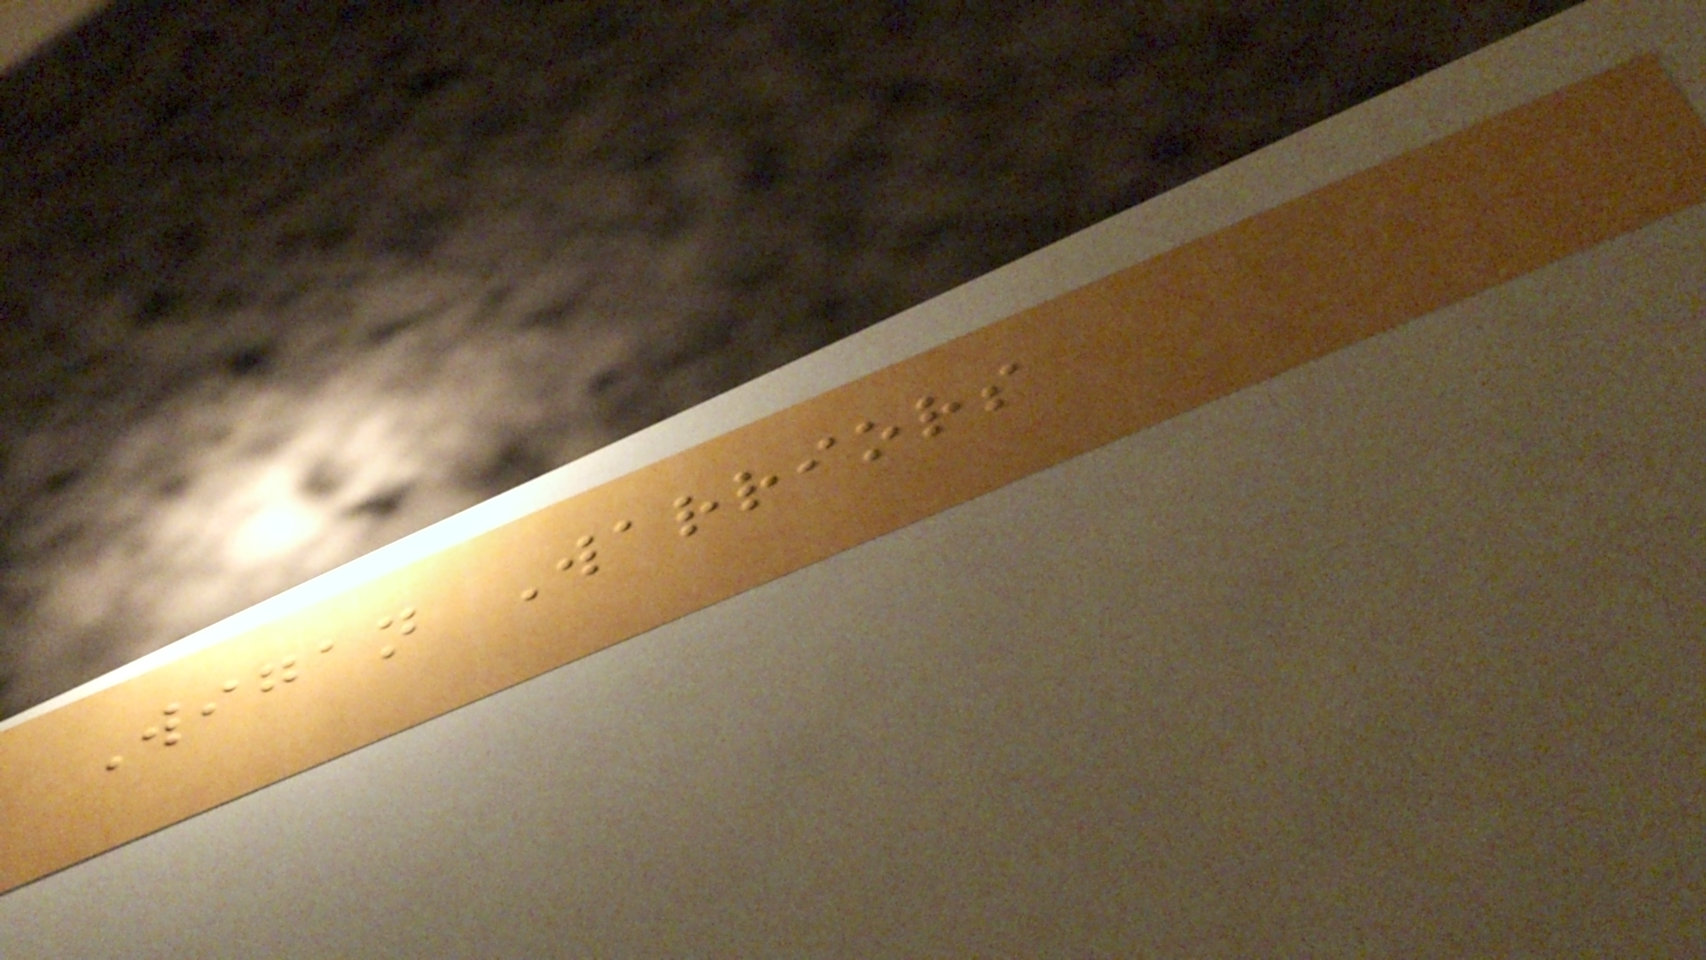Wigan Warriors
